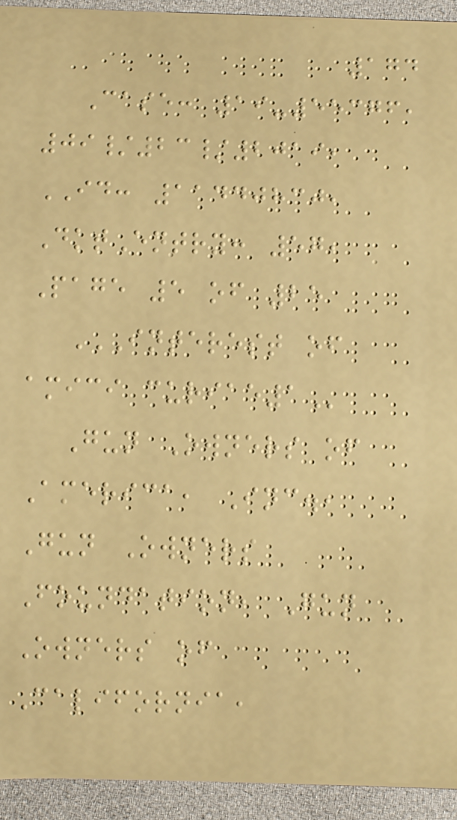174
Case: 19-55376,
09/23/2019,
ID: 11440830,
DktEntry: 57,
Page 5 of 25
INTEREST OF
AMICI CURIAE1
Gun Owners of
America, Inc.,
Gun Owners
Foundation, Gun
Owners of
California,
